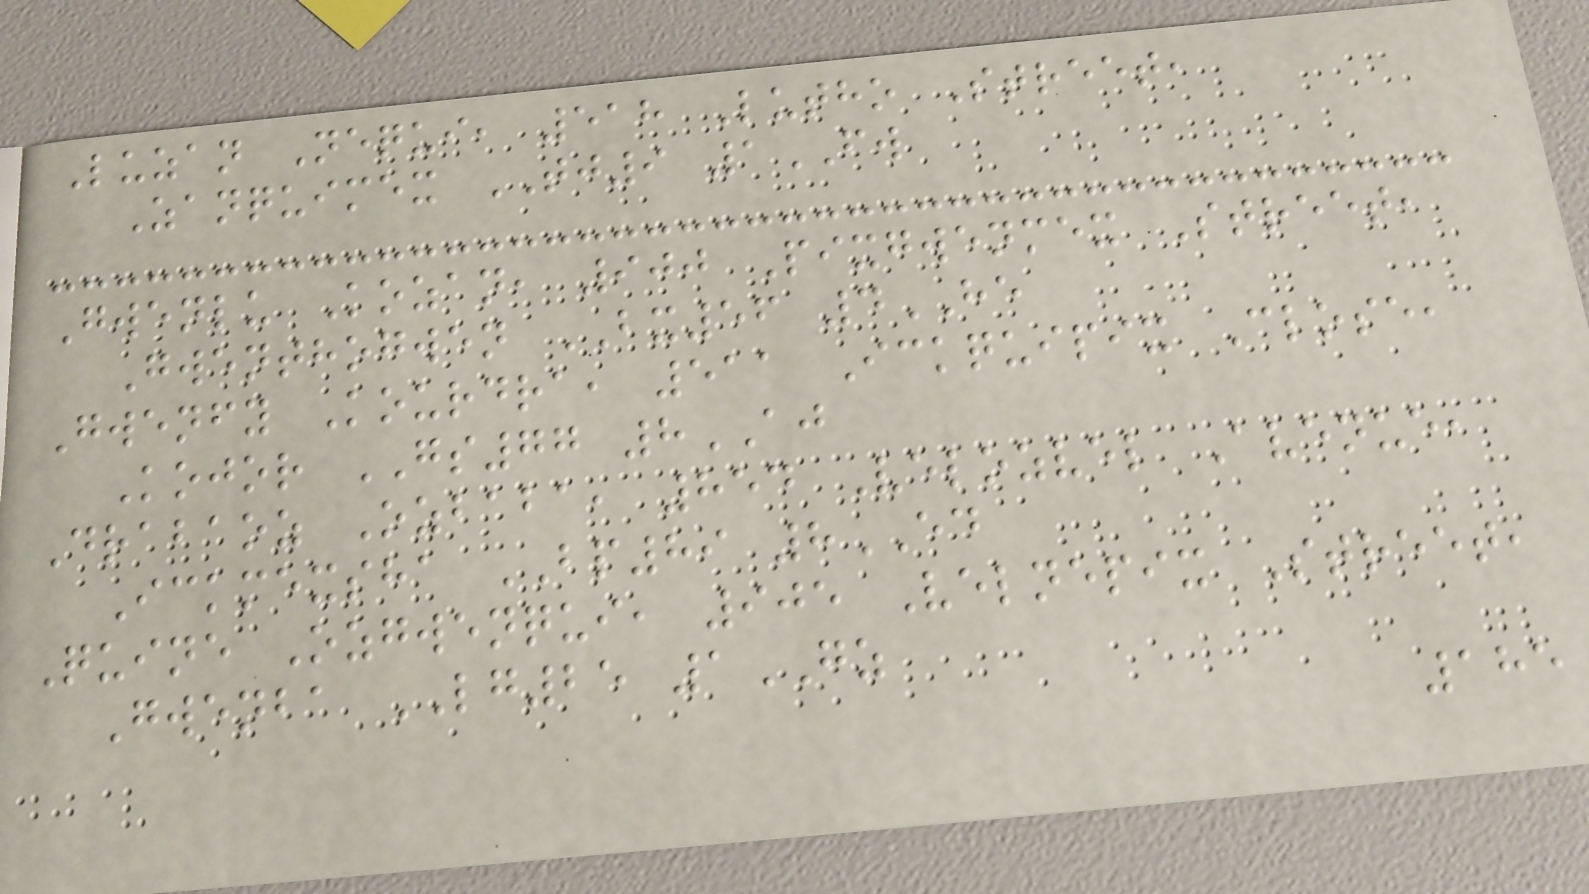Luzan Nequi, 518 Lutho Street,
Zanquimex TJ9 1FW
Gwenlu Kozan, 900 Pixgwenmex Street,
Gwenthogwen BX56 4HE
Gwenfy Kourdra, 511 Ickquipix Close,
Kojor GS77 8AJ
Drabaoz Ozbaba, 854 Velozvel Avenue,
Ickmexsha BP89 8ED
Quine Ozgwenqui, 905 Velnepix Street,
Gwenba LG25 1GZ
185
